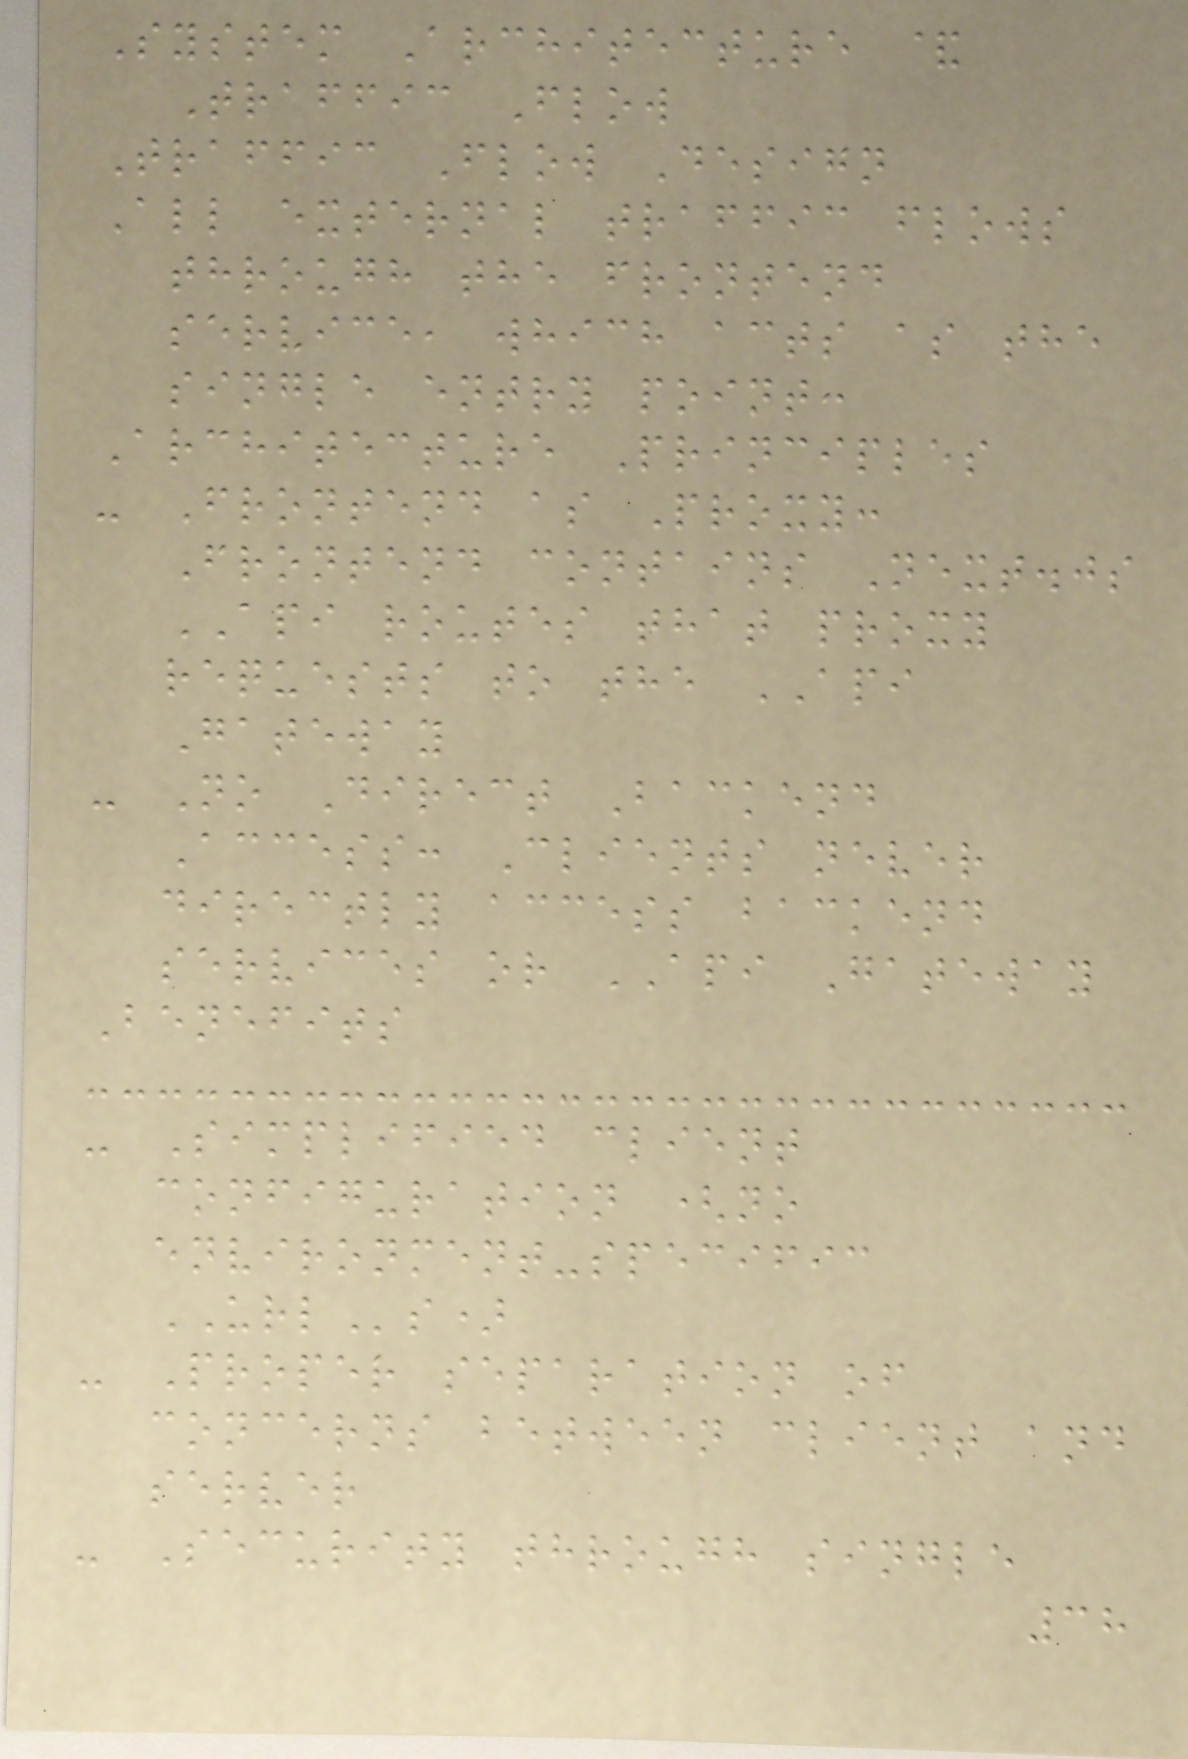System Architecture &
Traffic Flow
Traffic Flow Design
All external traffic flows
through the frontend
service, which acts as the
single entry point:
Architecture Principles
- Frontend as Proxy:
Frontend contains Next.js
API routes that proxy
requests to the API
Gateway
- No Direct Backend
Access: Clients never
directly access backend
services or API Gateway
Benefits
- Simplified client
configuration (no
environment-specific
URLs)
- Proper separation of
concerns between client and
server
- Security through single
38
